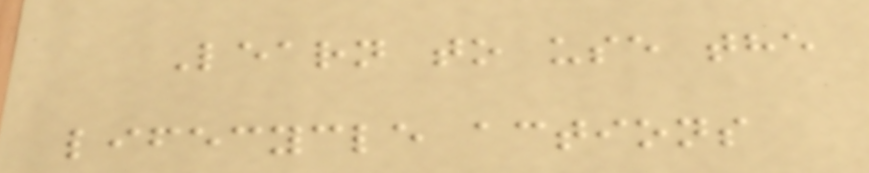Learn to use the
lifecycle actions
